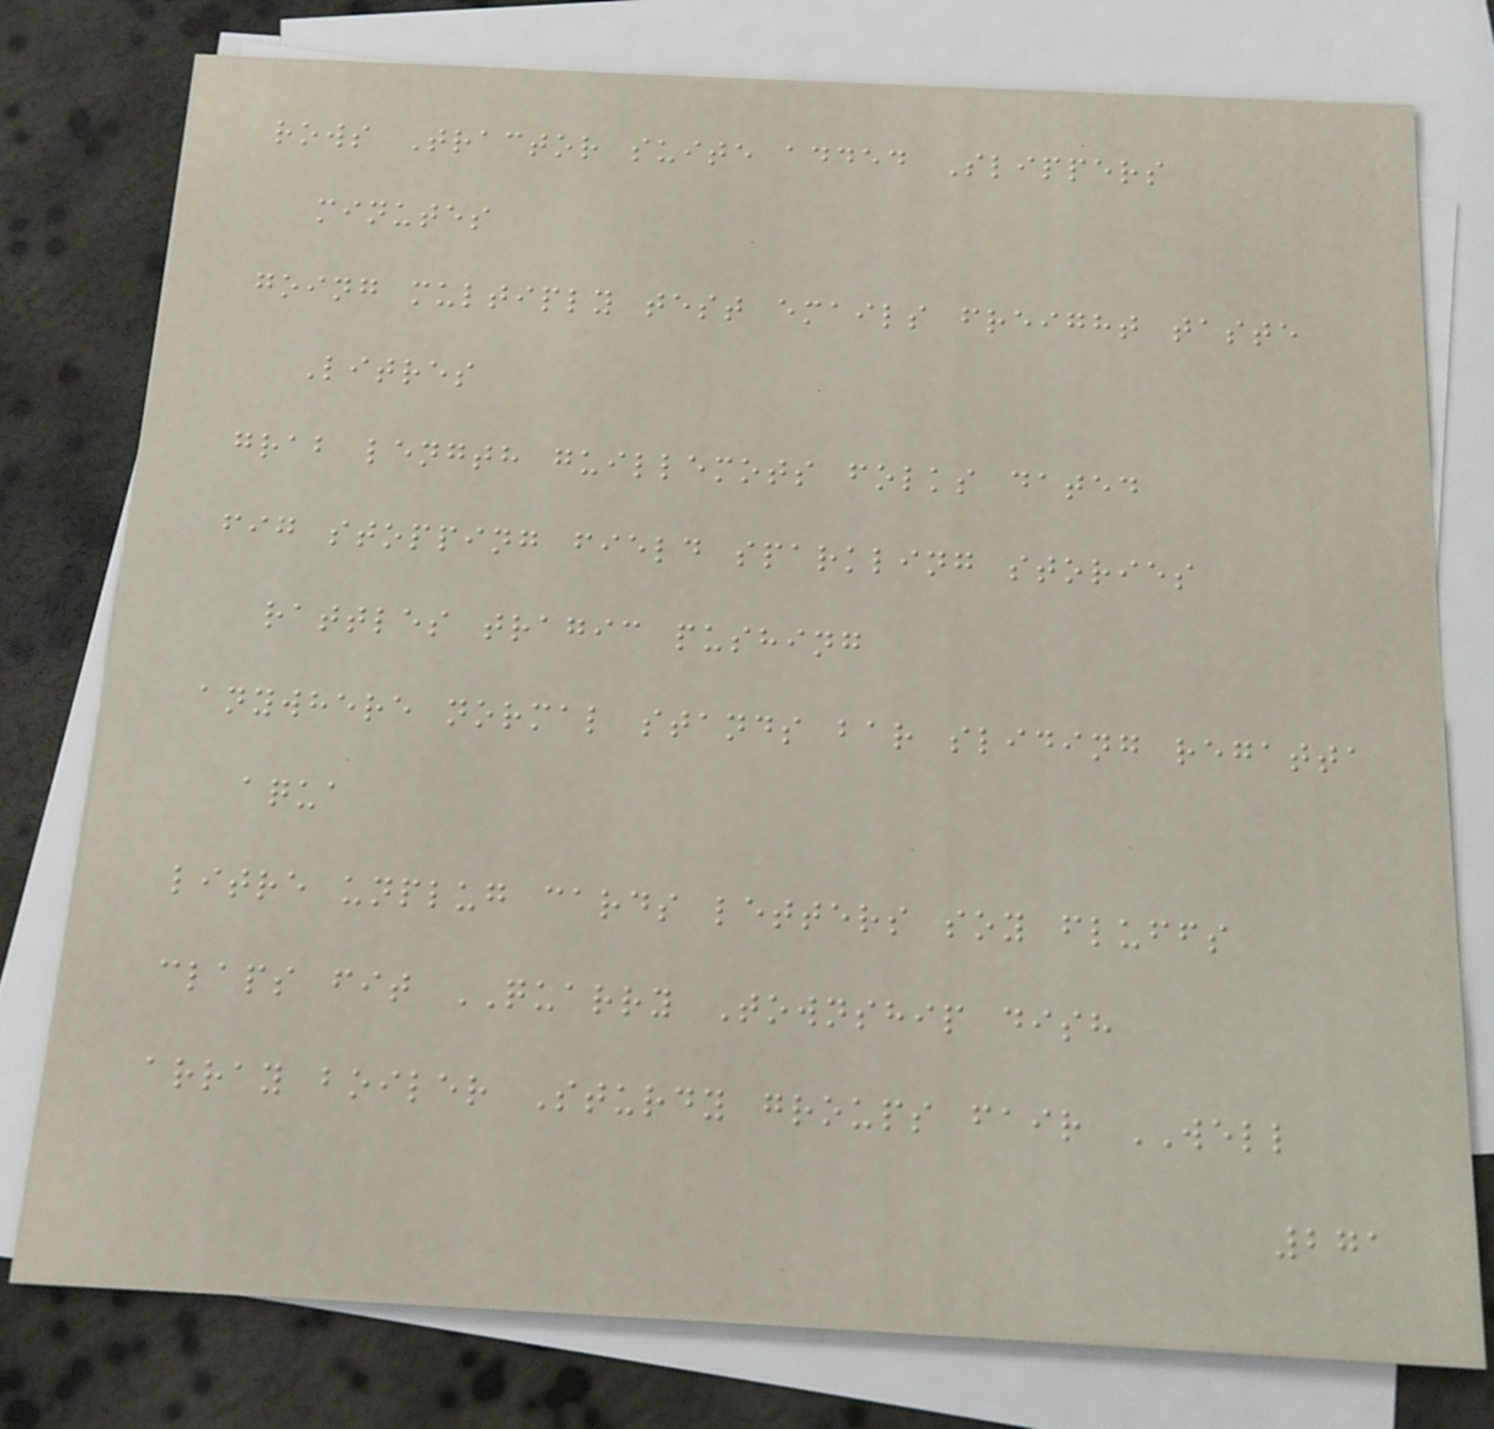rows Tractor suite added Slippers
minutes
going multiply test emails freight taste
Litres
grab length guillemots folks dated
fig stopping field sparkling stories
rattles tragic pushing
anywhere normal stands bar sliding regatta
aqua
litre unplug cards letters soy fluffs
claps fit QUARRY Township dish
array boiler Sturdy groups fair WELL
271
